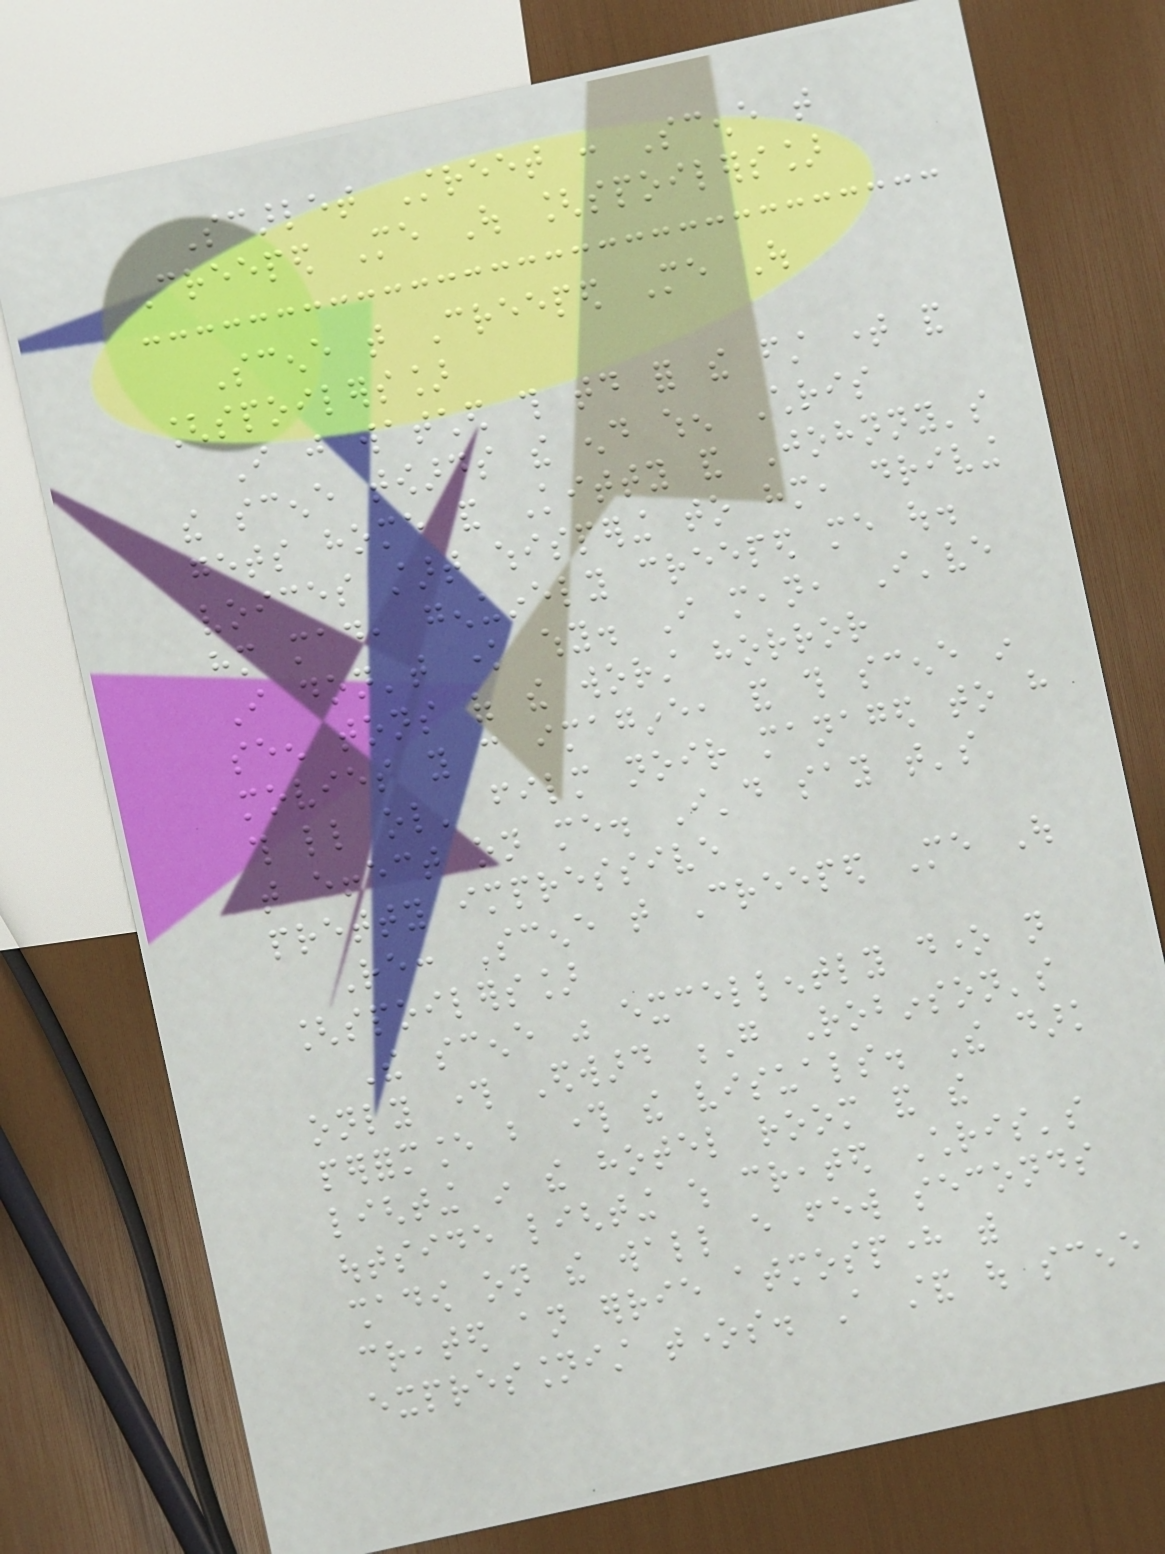Scarlet Street : Scene that
Creeped Me Out [spoilers]
Scene that Creeped Me Out
[spoilers]
I just watched this today for the first time and
the scene towards the end when Chris
gets home and Kitty and Johnny's
voices start whispering to him, driving
him mad, genuinely creeped me out.
I don't know why. I mean, I've
seen tons of the worst horror
movies you can imagine, and this scene in
this little ol' film noir managed to have
that effect on me. I'd say that's
pretty impressive
Re: Scene that Creeped Me Out
[spoilers]
The scene was excellently done not
only through Edward G Robinson's
performance but through the visuals. The dark
lighting in the hotel room and the
outside lighting which created Chris's
shadow on the wall every few seconds
created an errie atmosphere with
expressionist tones. A stand out scene
